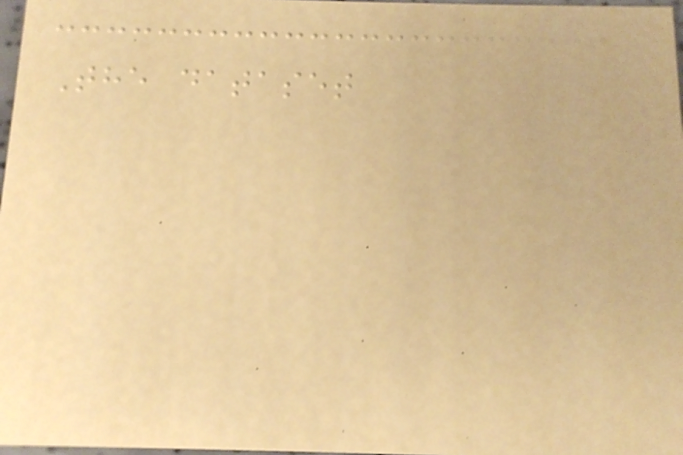The dataset
